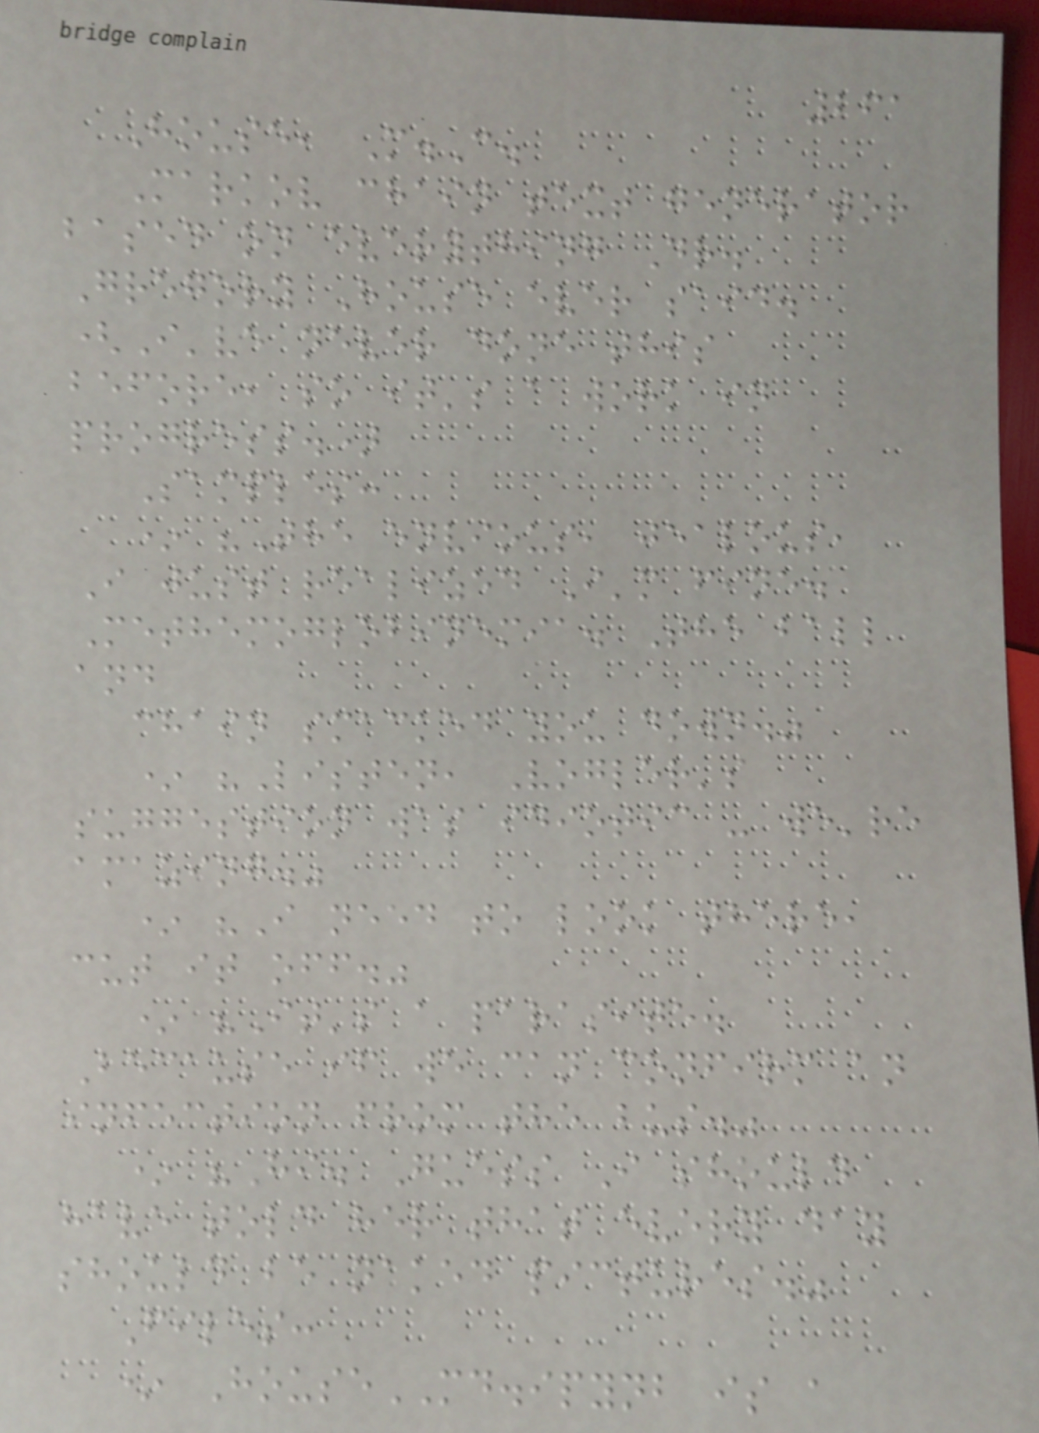261
House, M.C.
Markov chain text generator
based on everything Dr.
Gregory House ever said.
(I've never done this
before, so it's a work in
progress.)
Samples:
* "The envious, jealous,
I just realized I'm fine.
Methemoglobinemia. The ball
and
chain smacked you down."
* "Listen, Vogler's
suggestion was idiotic - we're
amazing."
* "I need to look there,
cut it off."
* "It's a parasite.
Because if we can confirm an
infection from the bus."
* "Hi. Guess I should
have told her that every day
should be naked pictures."
Files:
* HouseMD.ipynb is a
